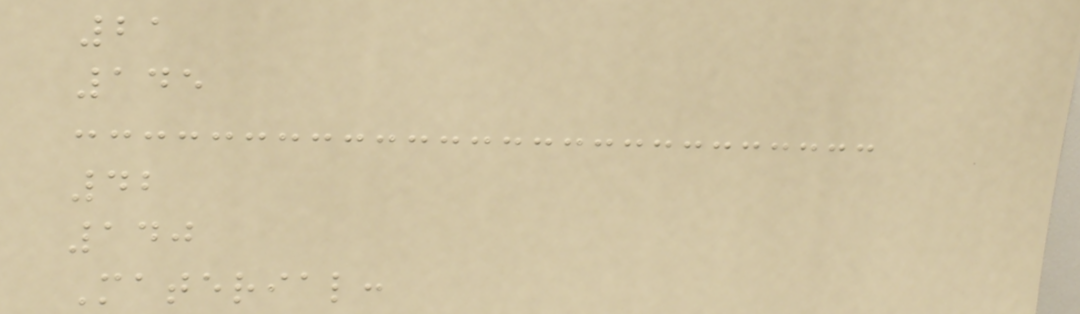21
145
42
140
Material:
